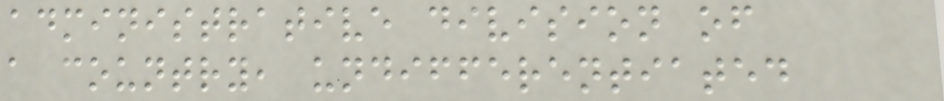administrative division of
a country, undifferentiated
